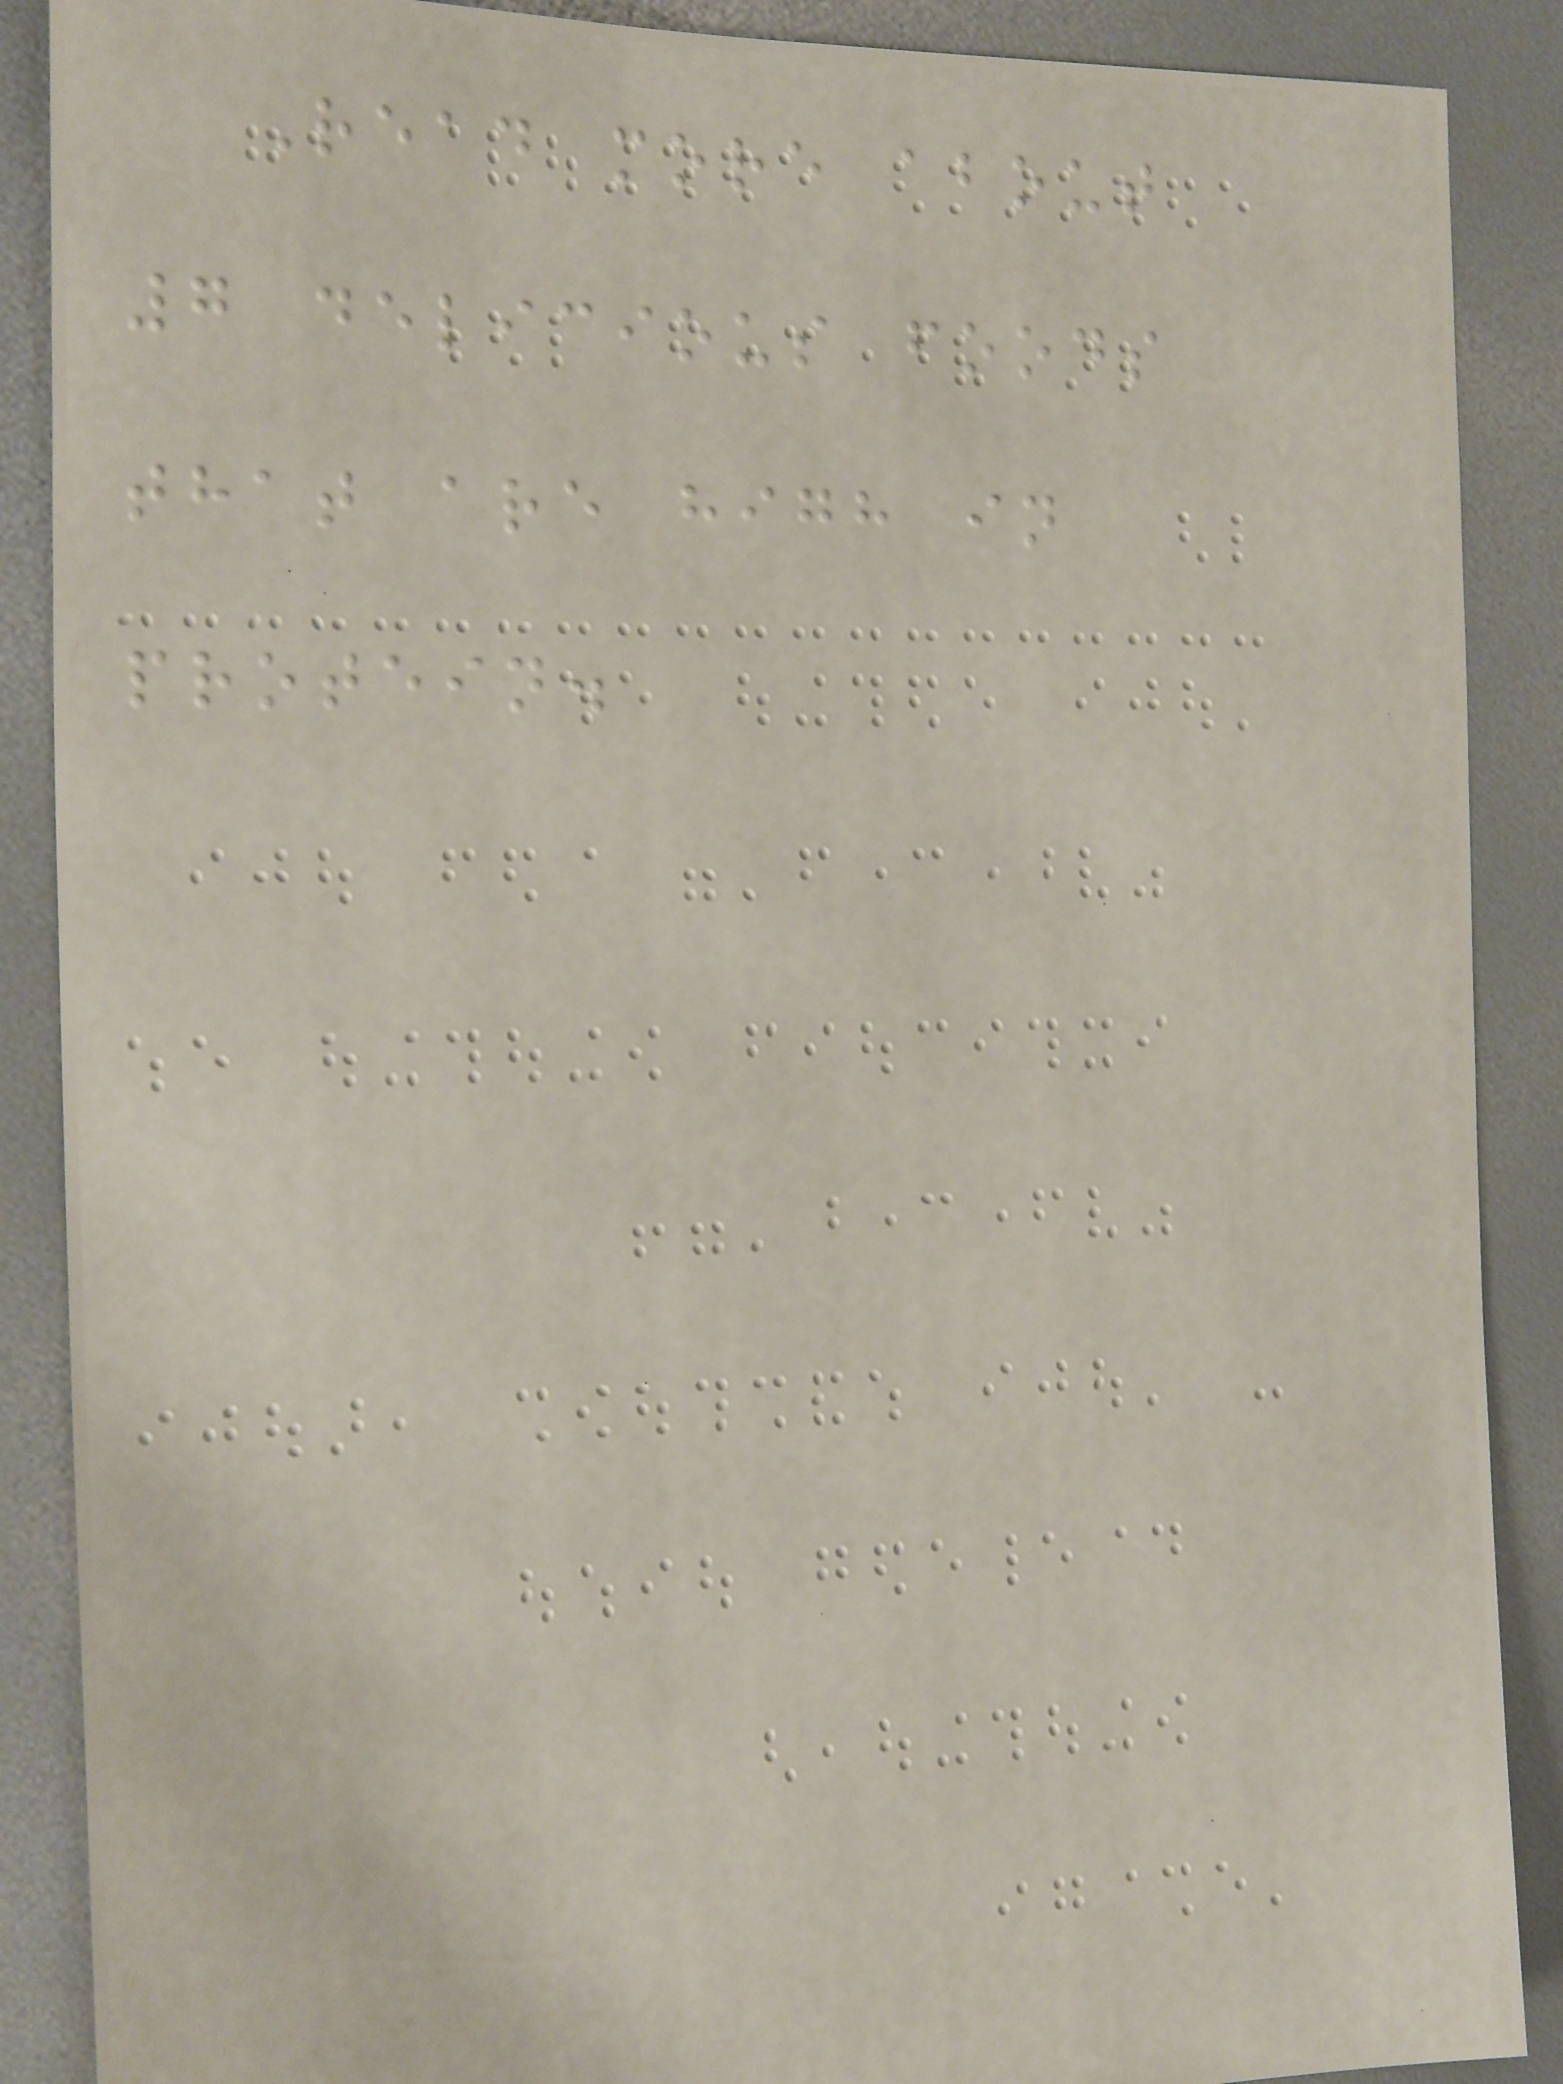Read more about
7 delicious foods
that are high in
protein.
